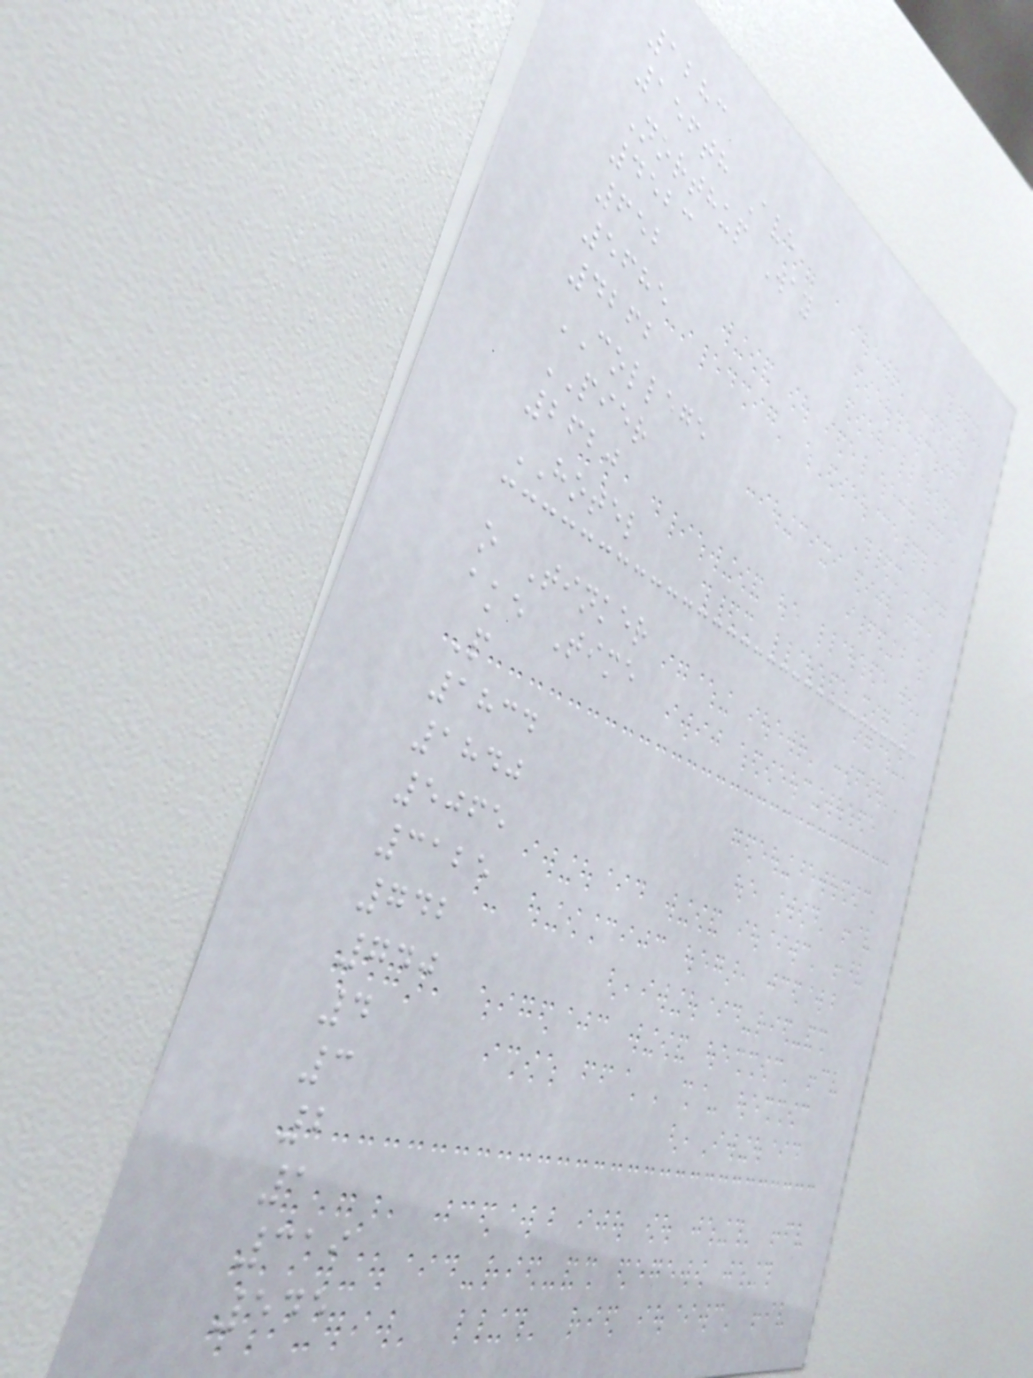1283
156th Ave
Northup Way
4523
652
5685
4262
COLLEGE
PIER
2620
HOTEL
o Tinker
ake Time
P
1834
1840
5065
3125
742
740
4
3
2
1
319
545
